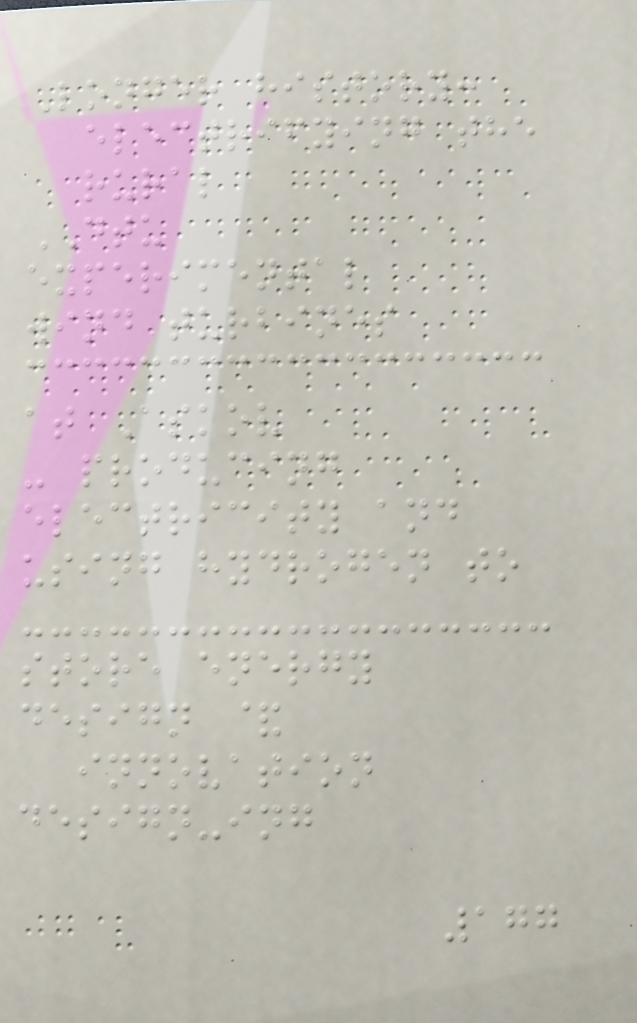Longer history:
electrifying the
rural
DTU
experimental
wind turbines
at Askov
- producing
electricity and
using hydrogen to
store energy
design &
innovation
design-ing
177
